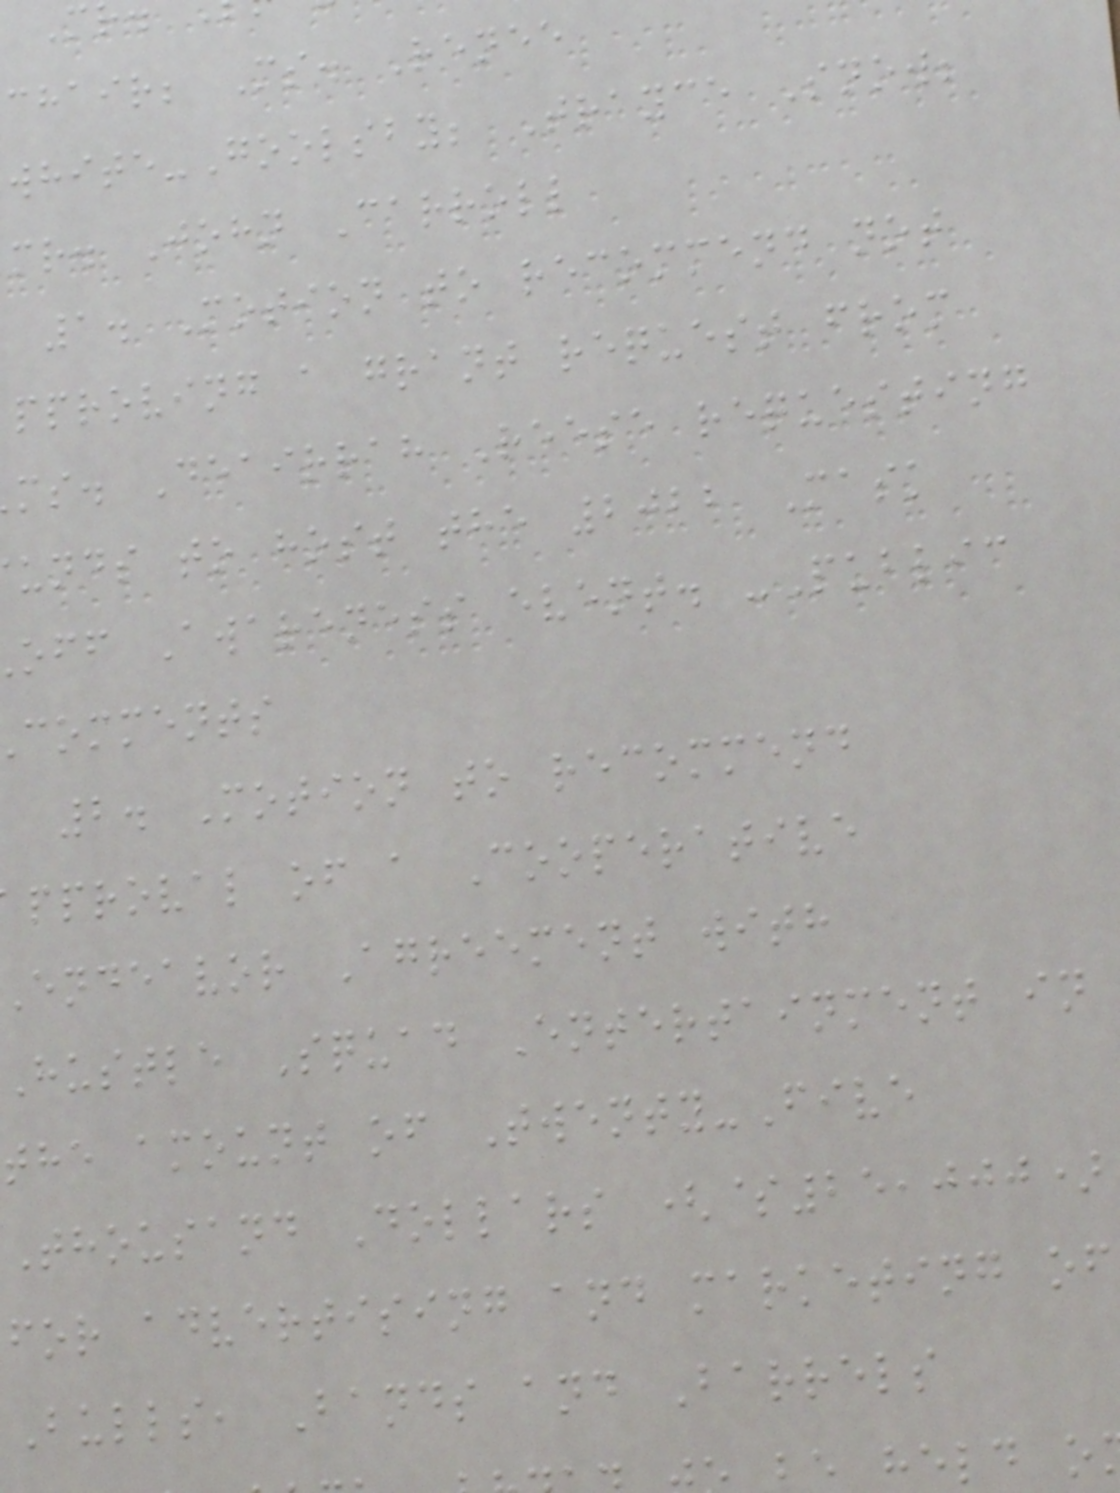chair; Ms. Renee
hite-Goolsby; Trayce Snow;
mr. John Carroll
1. Motion to recommend not
pproving a grant request from
ms. Deairrah Reese requesting
unds to host the 2022 Mask
off Awareness event. -Public
comments
2. Motion to recommend
pproval of a Cooperative
endeavor Agreement with
Hustle Squad Entertainment in
the amount of Twenty-Five
Thousand Dollars ($25,000)
for advertising and marketing of
Bulls, Bands and Barrels
